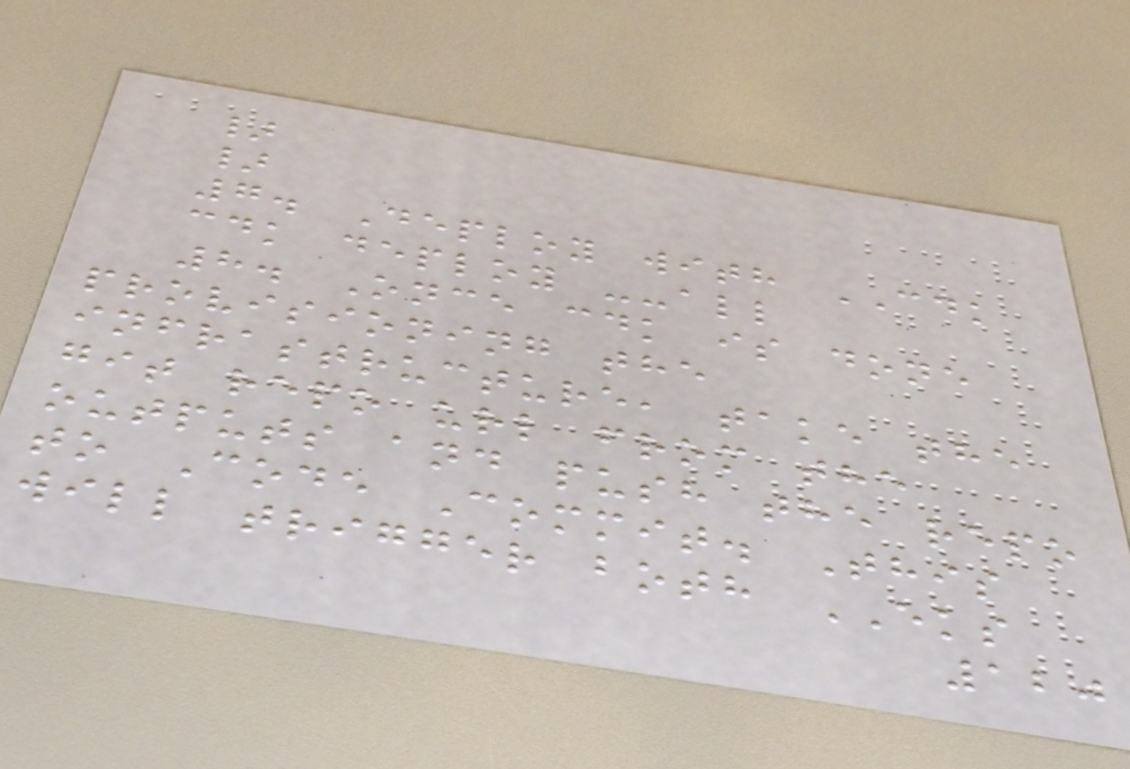}
}
7. Deploy with CDK
cdk deploy --all
8. Once cdk is done
provisioning the
infrastructure, take the
git repo url from the
outputs and push the repo
to Code Commit. This
will trigger both EKS
120
